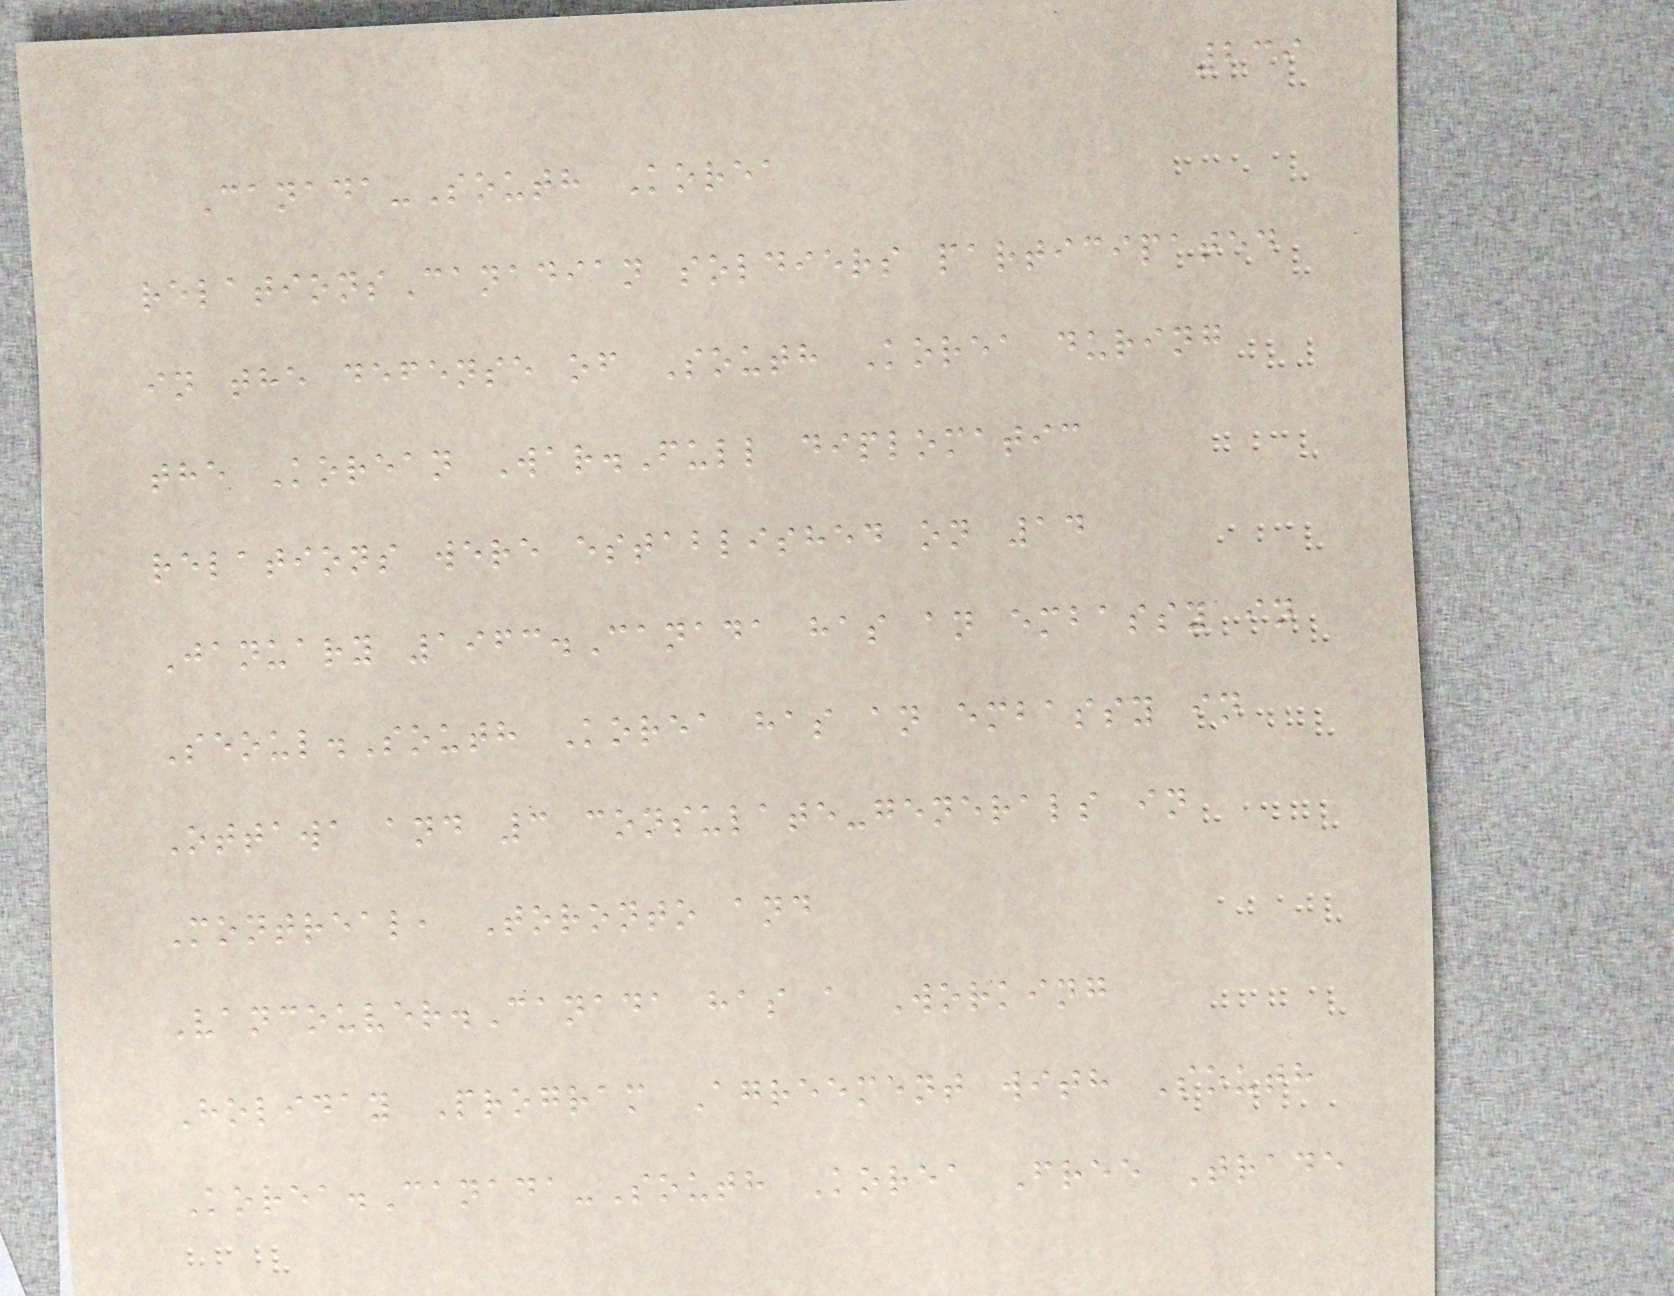239
Canada-South Korea
relationsCanadian soldiers participated
in the defense of South Korea during
the Korean War.Full diplomatic
relations were established on 14
January 1963.Canada has an embassy in
Seoul.South Korea has an embassy in
Ottawa and 3 consulate-generals in
Montreal, Toronto and
Vancouver.Canada has a Working
Holiday Program Agreement with South
Korea.Canada-South Korea Free Trade
